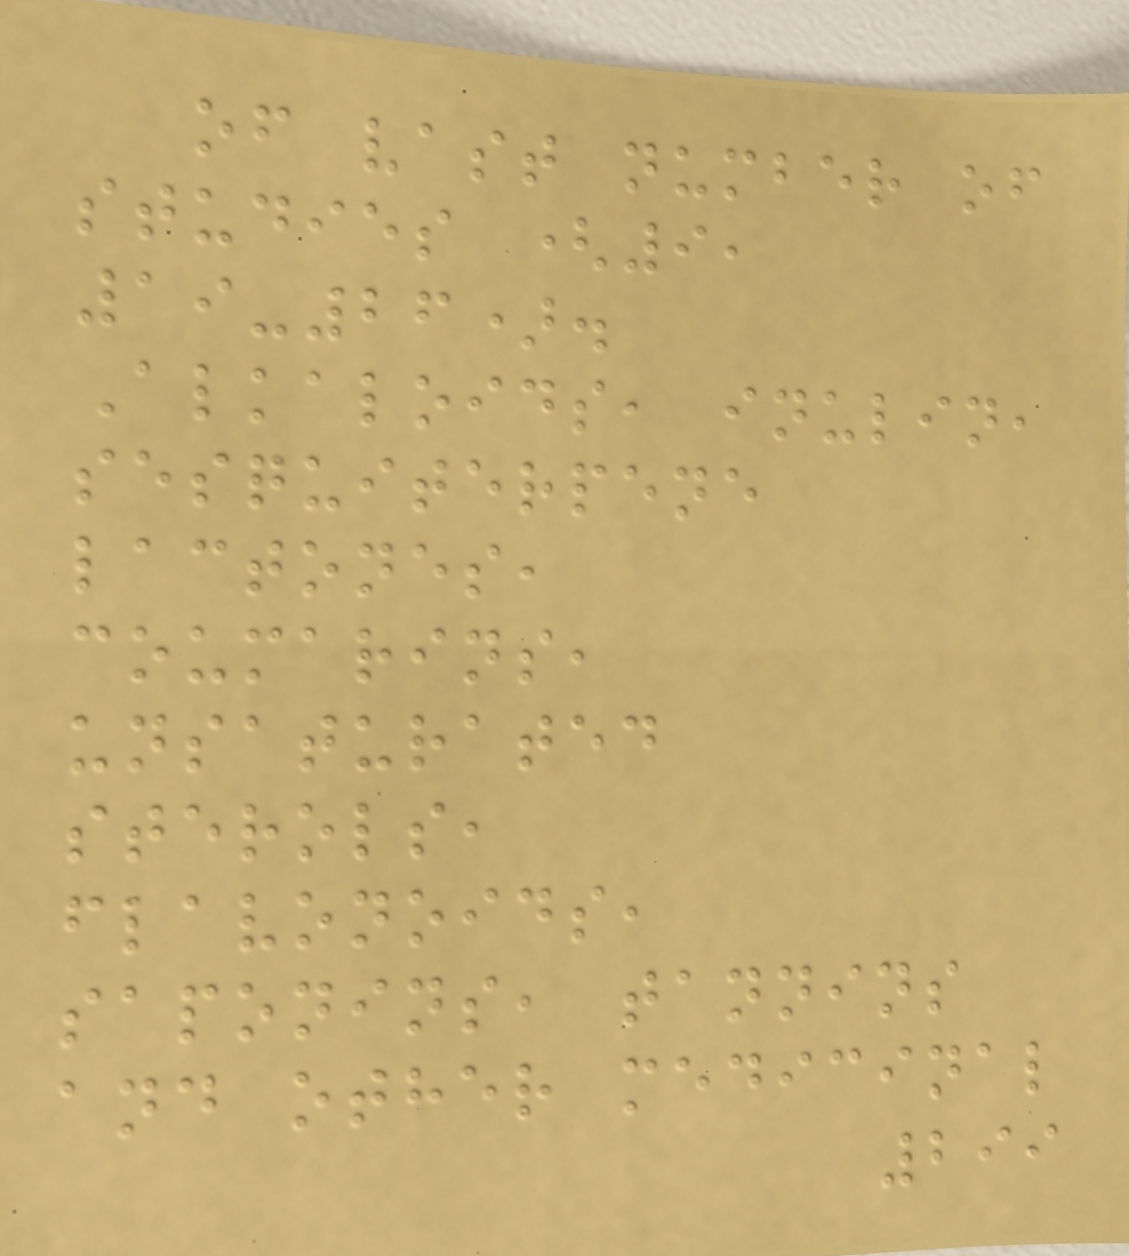of vast number of
studies (9,
19-26).
Alkaloids, inulin,
sesquiterpene
lactones,
coumarins,
unsaturated
sterols,
flavonoids,
saponins, tannins
and other medicinal
299
